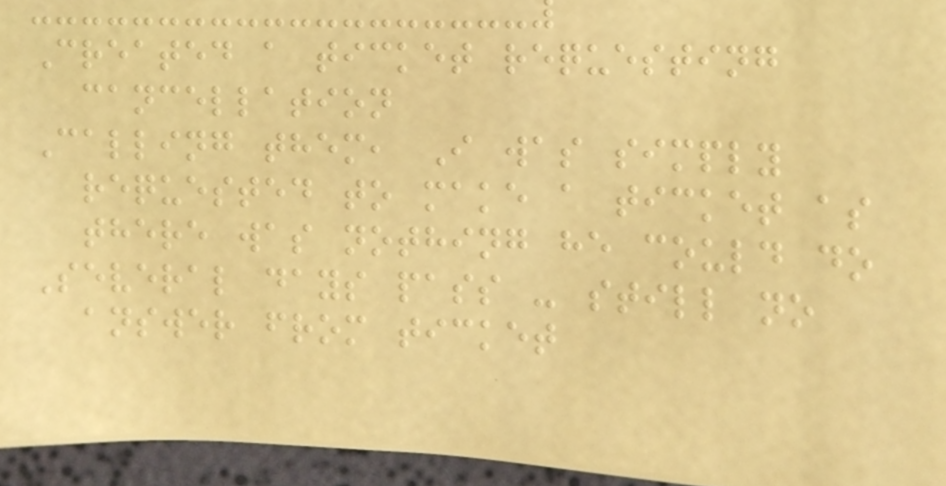Created a ticket requesting
cancellation
Calling them, I was simply
requested to make a ticket as
there was nothing he could do
Several days pass - still no
answer from ticket
